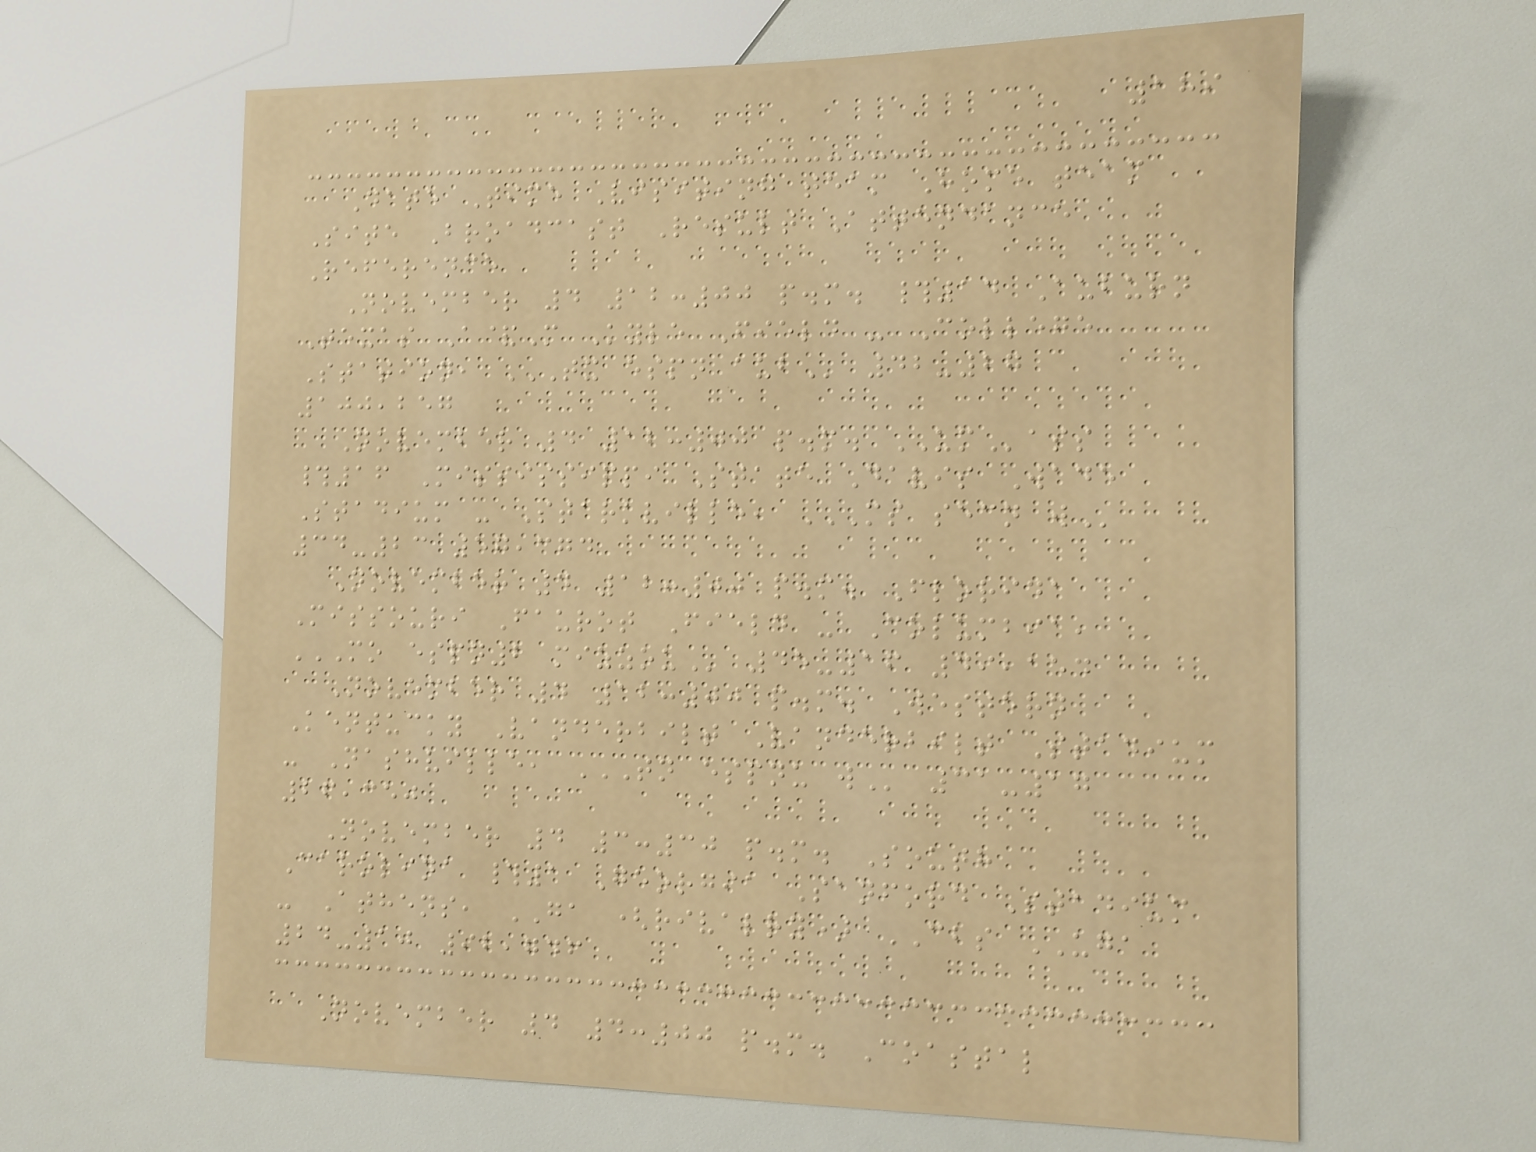189
Date Time Visiting team Home team
Site Broadcast Result Attendance
Reference
November 4 12:00 p.m. #14 Auburn
Texas A&M Kyle Field - College
Station, TX ESPN AUB 42-27
100,257
November 4 12:00 p.m. UMass
#16 Mississippi State Davis Wade
Stadium - Starkville, MS SECN W
34-23 57,374
November 4 12:00 p.m. Florida
Missouri Faurot Field - Columbia,
MO ESPN2 MIZZOU 45-16 49,154
November 4 12:00 p.m. Western
Kentucky Vanderbilt Vanderbilt Stadium
- Nashville, TN ESPNU W 31-17
26,350
November 4 3:30 p.m. South
Carolina #1 Georgia Sanford Stadium
- Athens, GA (rivalry) CBS UGA
24-10 92,746
November 4 4:00 p.m. Coastal
